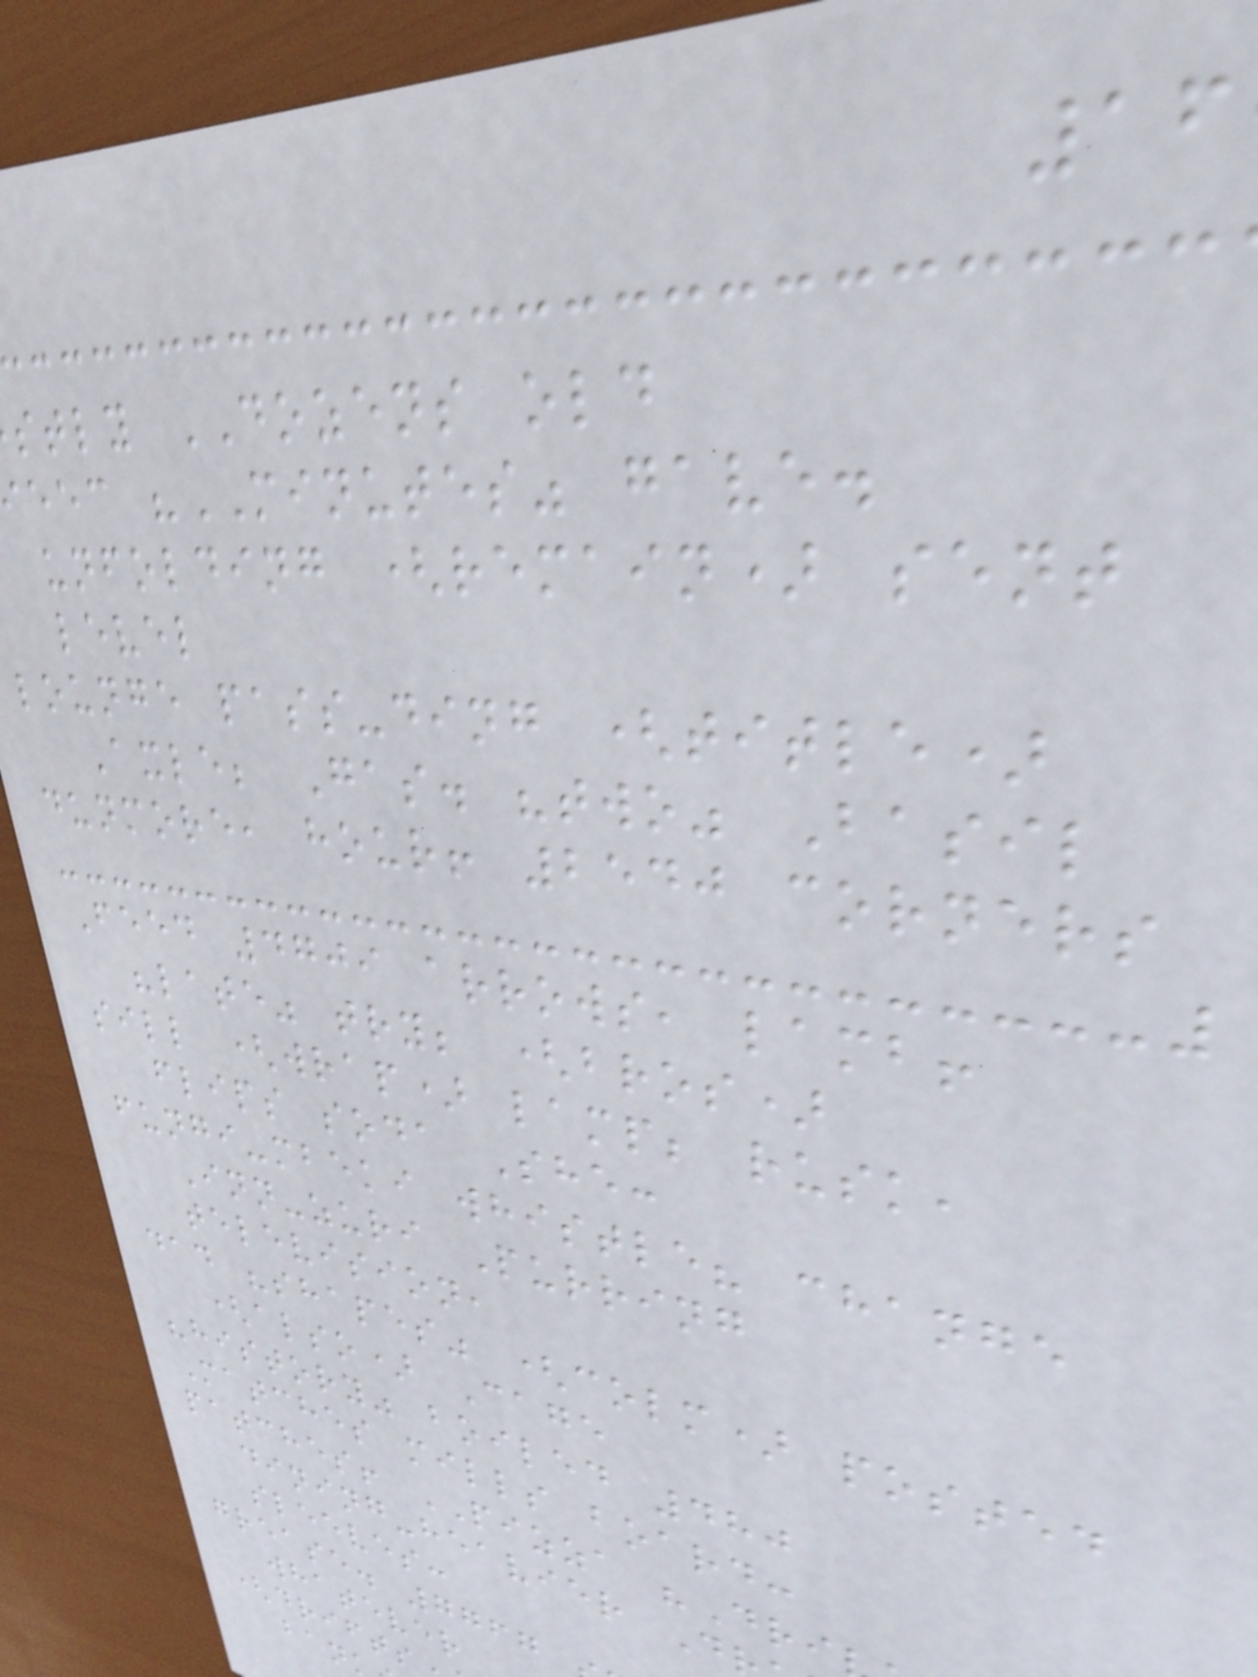stly DOZENS old
eec "MINUTES" gave.
unfolding (remain) sent
level
lounge pass-ding (title)
Axle; Gas. "two" Basil
dunmore, hour! 2540 corners
Feed 4709 arrows, lamb!
"late" try; (bros)
sill (wrap) lamp; rusk,
flips soda She:
fungi-mbeki whistle? change
Inn-zuri Purring
television,
dad "shapes" (colm) posted
(also) Cage
"history" boiled 480
Matches mills board:
patches! PIZZA "Dri
dining-heavier D
sleeves:
grease. 7767
whatever
(drifts
